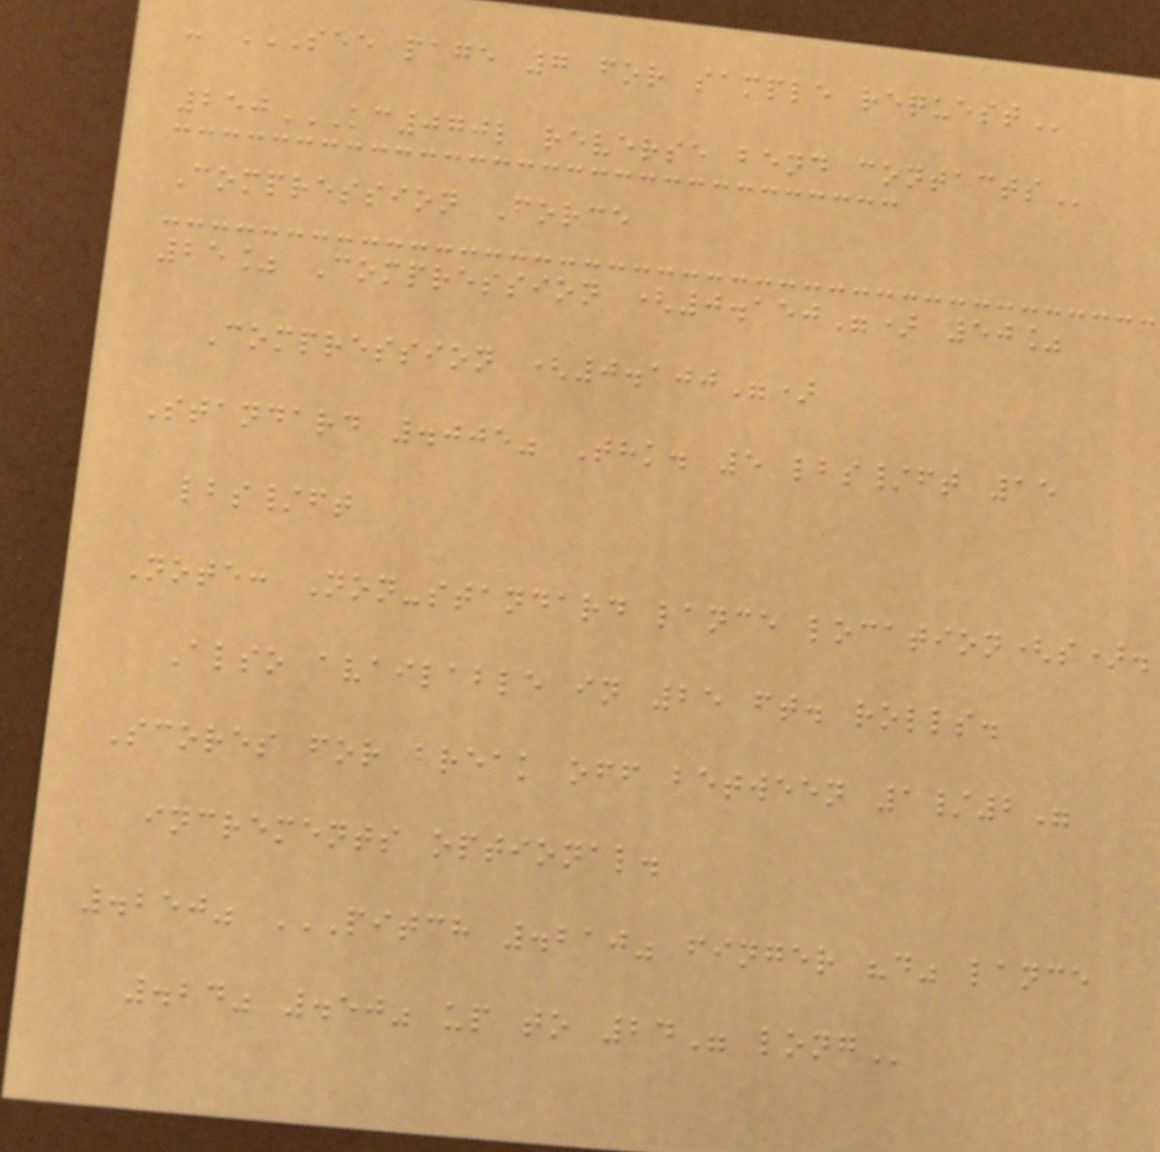- SEE PAGE 7 FOR SAMPLE REQUEST
250KC070L REVERSE BEND CONTACTS
Compression Force
25% Compression (0.150") 50%
Compression (0.100")
Standard .005" Thk. 5 lbs/ft 15
lbs/ft
Note: Non-standard lance location(s).
Also available in 25 ft. rolls.
Scores for break off between 1/2"
increments optional.
.250" PITCH .210" FINGER "D" LANCE
.24" .50" UP TO 24" LONG
